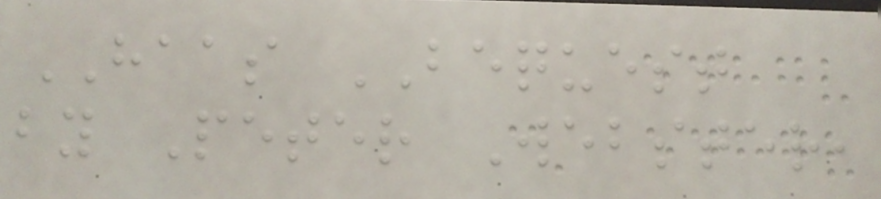HAAS BEQUEST
by Peter Webster,
